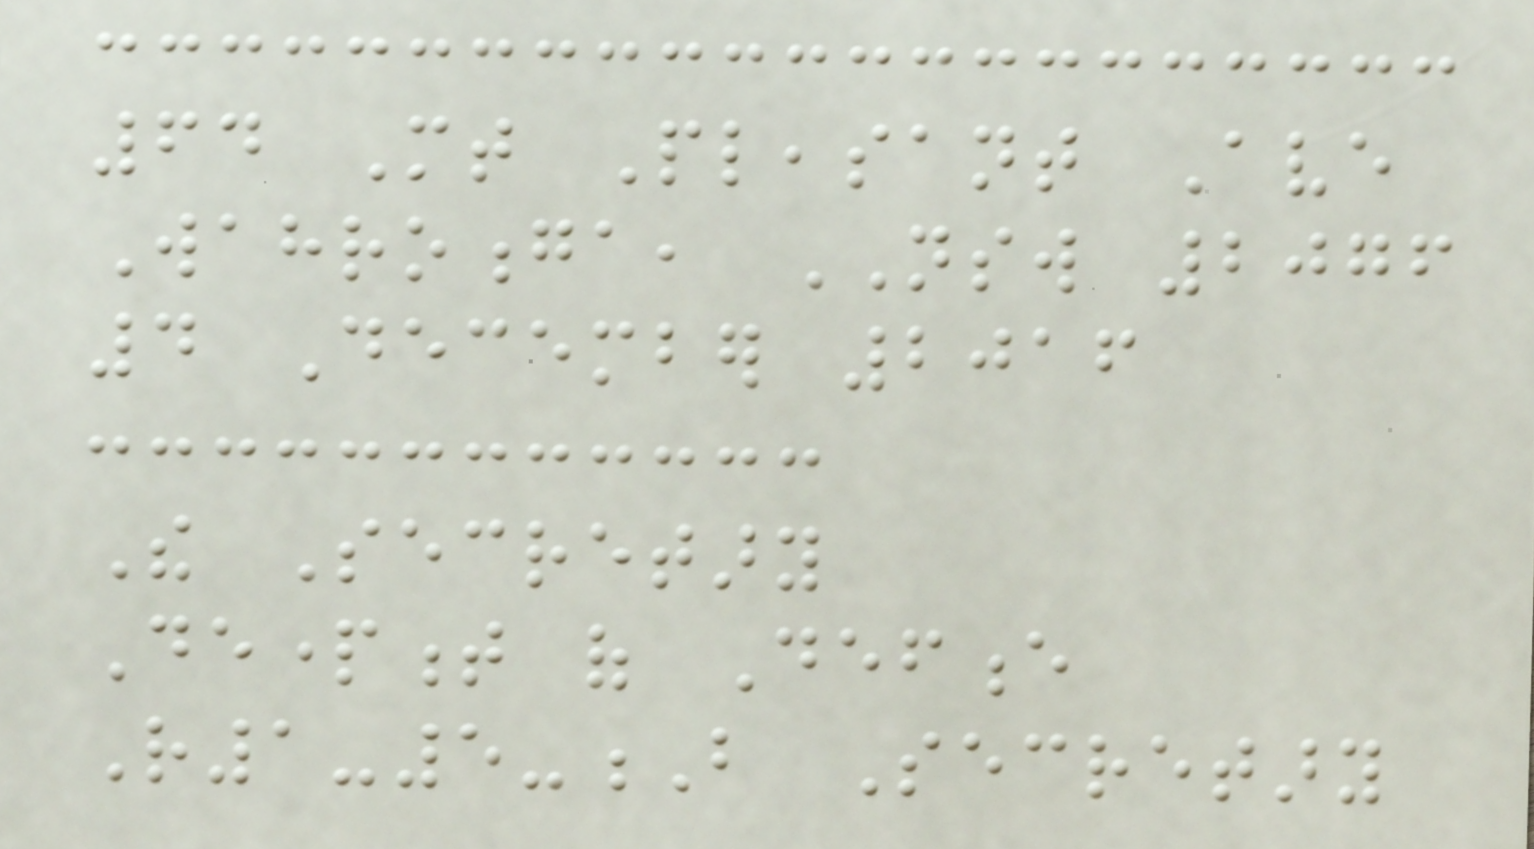64 Mt Pleasant Ave
Wahroonga, NSW 2076
4 December 2016
The Secretary
Department of Defence
R1-5-B Secretary
